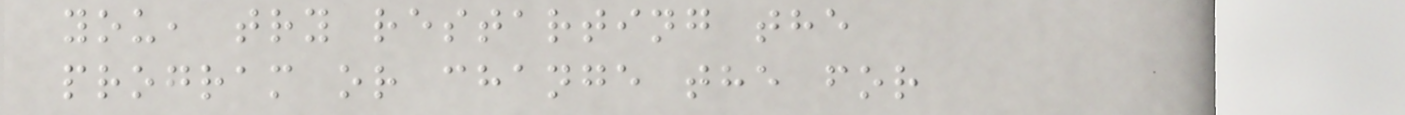you, try restarting the
program or change the for
